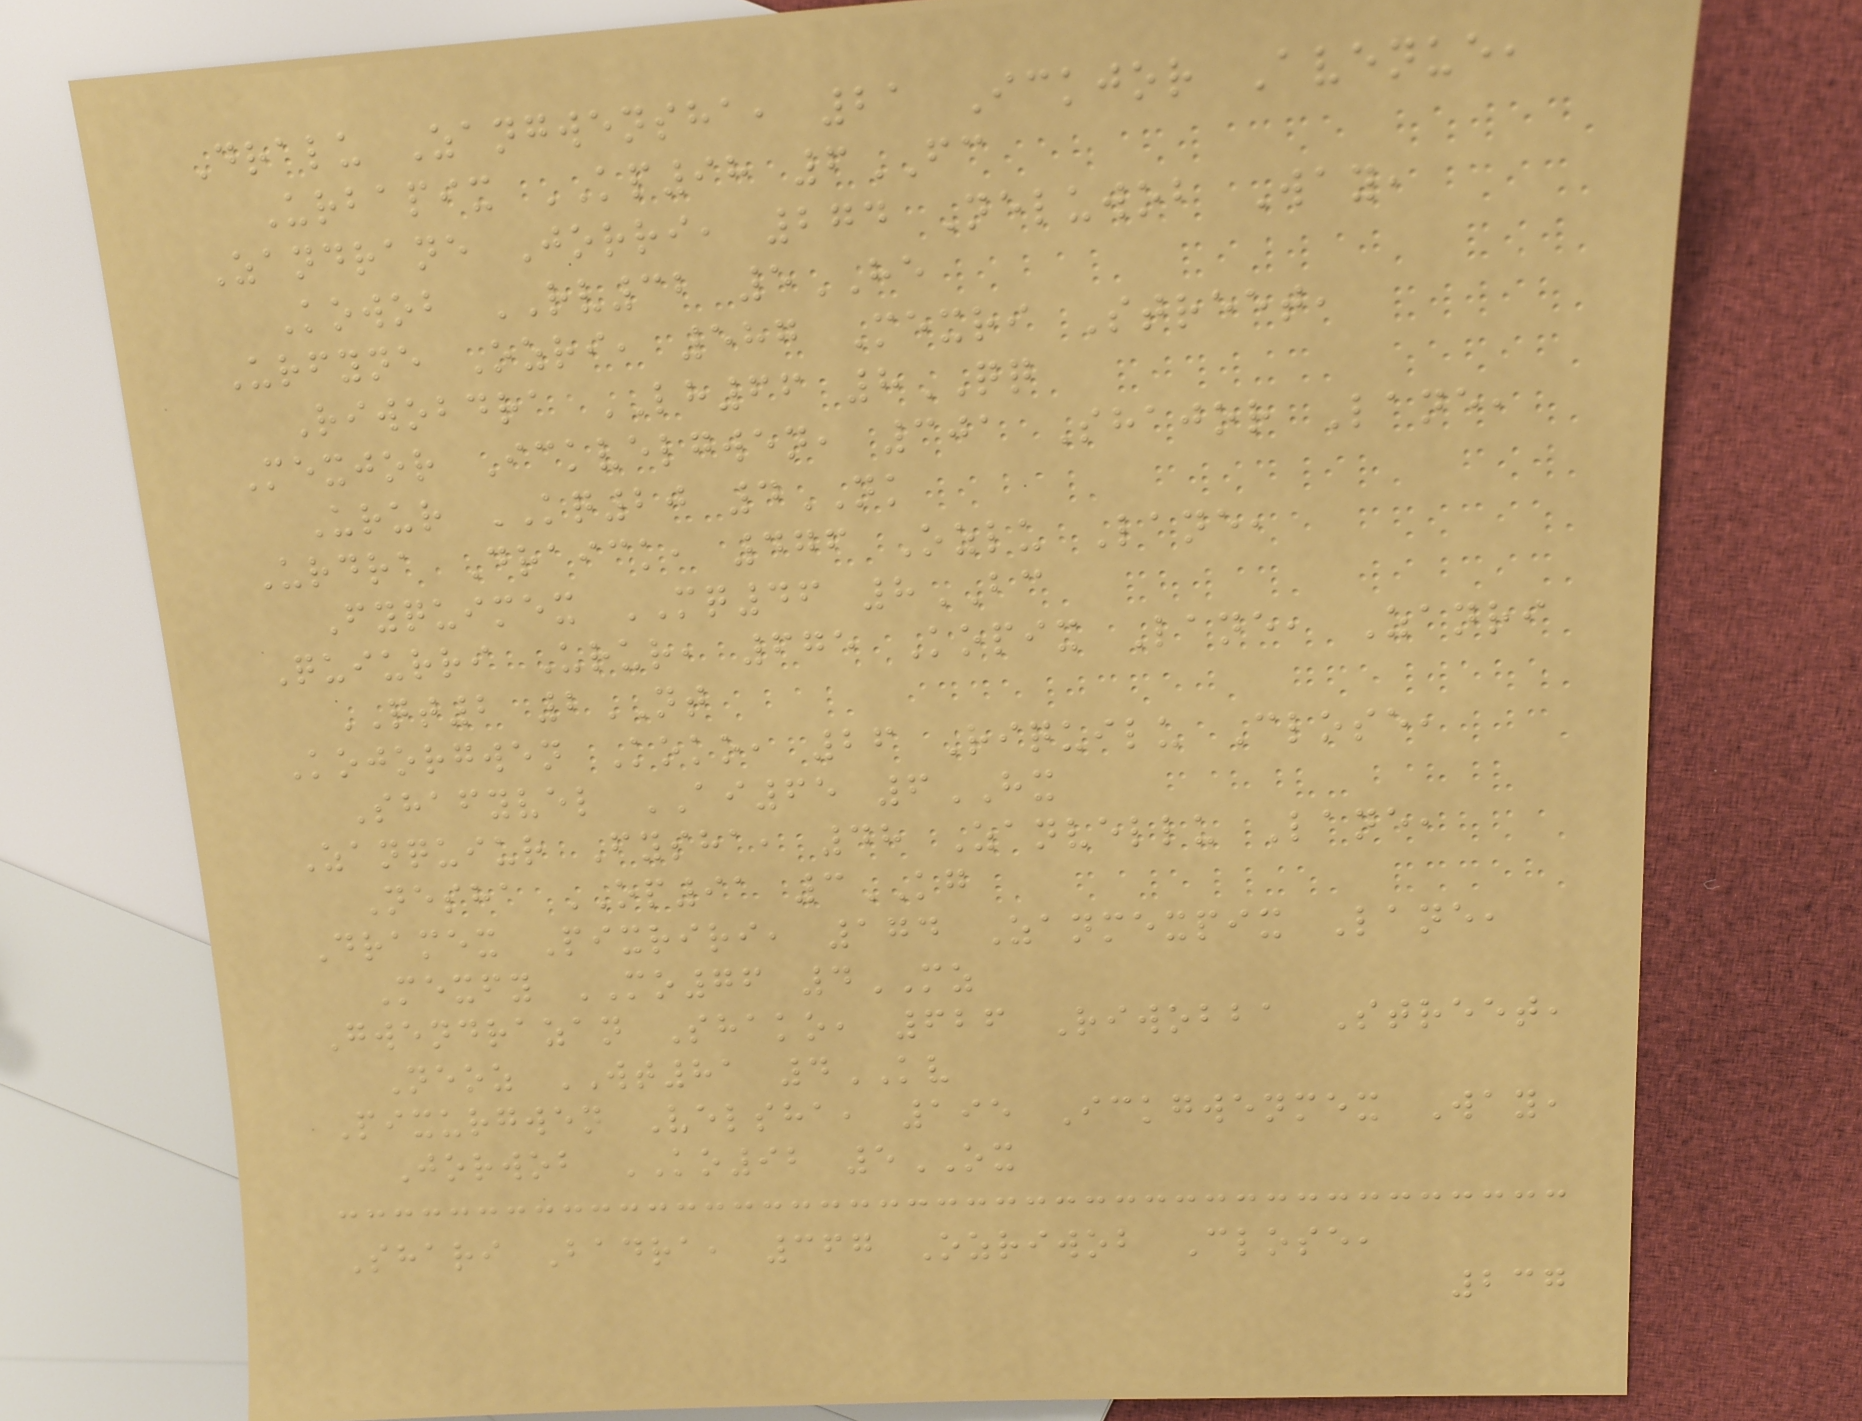Dralu Zangwensha, 21 Ickjor Avenue,
Urbapix KP98 6FC
Zandrane Jorri, 274 Neluwob Way,
Kowob RV32 5HE
Urfyne Ozri, 587 Mexri Street,
Riwobdra LH66 8QQ
Mexjor Ickvelgwen, 301 Shajor Lane,
Urur KQ20 4NK
Urdra Draick, 476 Ozlu Lane,
Fyquimex MQ46 8BC
Quiurri Urur, 675 Kopix Lane, Zanri
QT2 2NT
Kojorgwen Koko, 26 Riquilu Close,
Shafyvel AI65 6HX
Zanquiur Fysha, 48 Zanvellu Lane,
Nesha OP91 3KG
Dramex Pixriri, 174 Zanmexpix Lane,
Mexfy MO76 4MZ
Gwendrazan Shako, 626 Riwobba Street,
Neoz WT81 4KV
Pixurgwen Velsha, 195 Ickgwenmex Way,
Jorwob KO92 5OX
Shari Badra, 367 Ozriwob Close,
237
